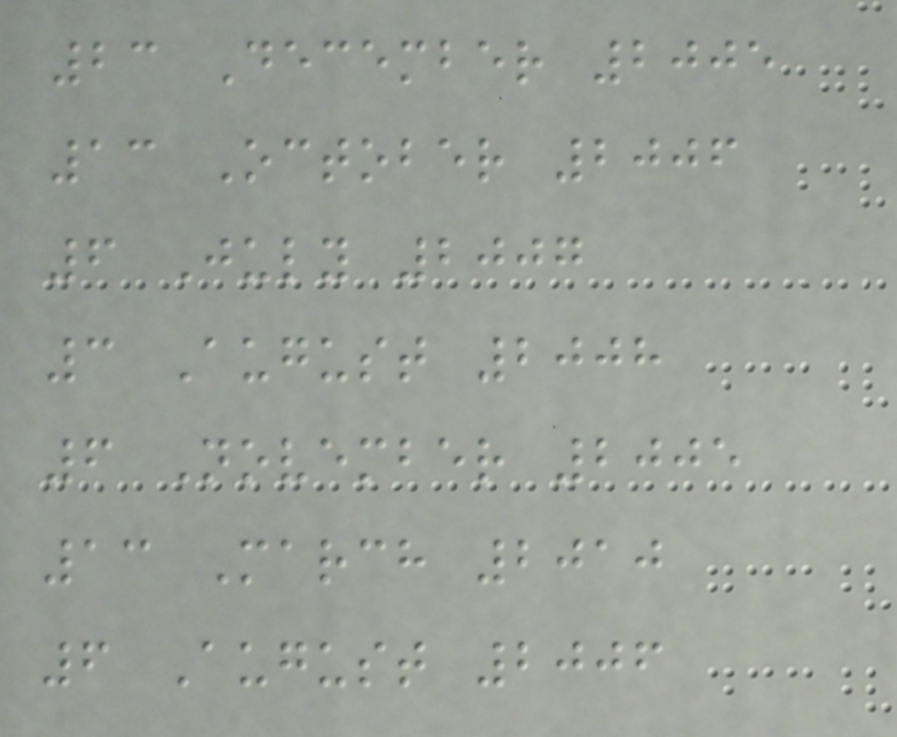23 December 2005
13 October 2006
6 July 2007
3 August 2008
6 November 2005
13 March 2010
6 August 2006
